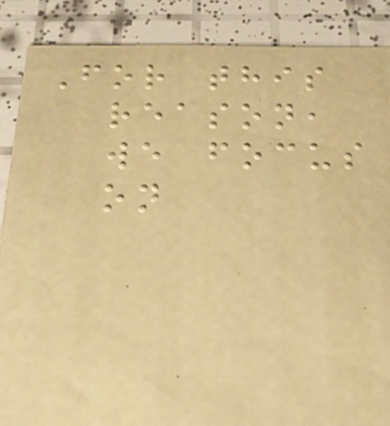For this
reason,
we focus
on
